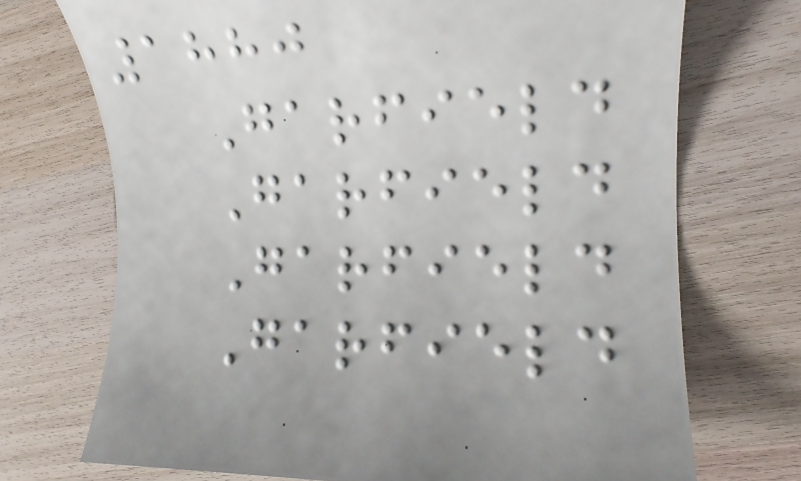1880
Garfield
Garfield
Garfield
Garfield
